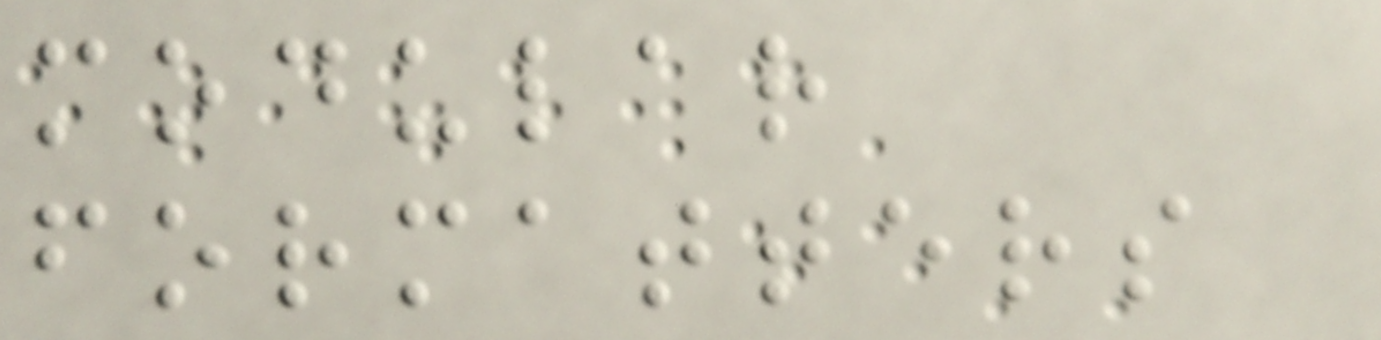modular
formatters
